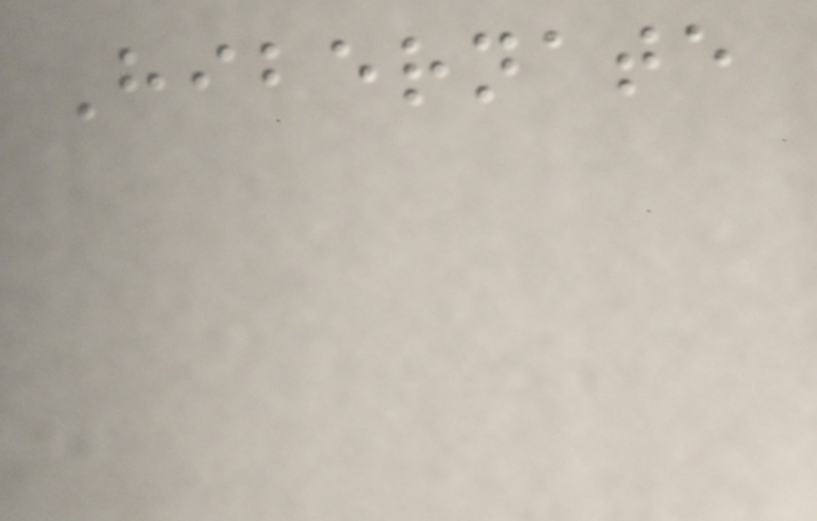Hibernate
